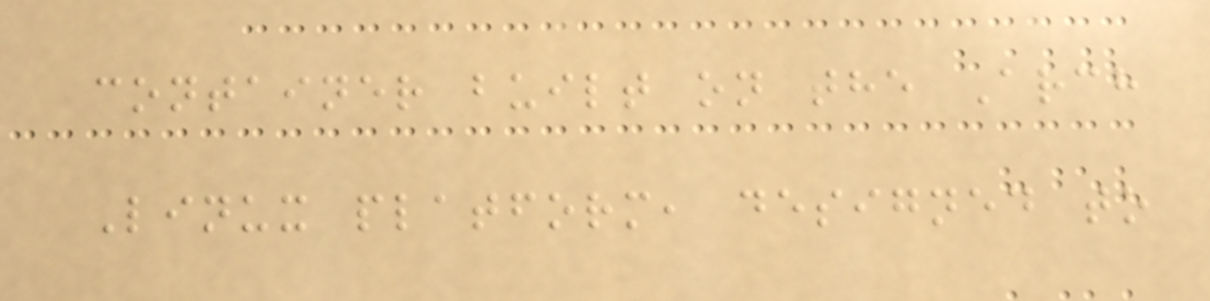container built on the Arch
Linux platform, designed to
